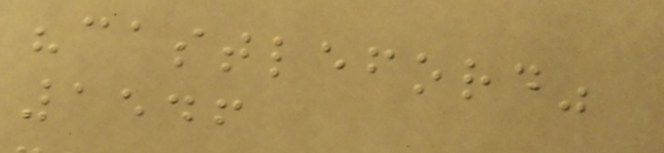"castleford"
1546
